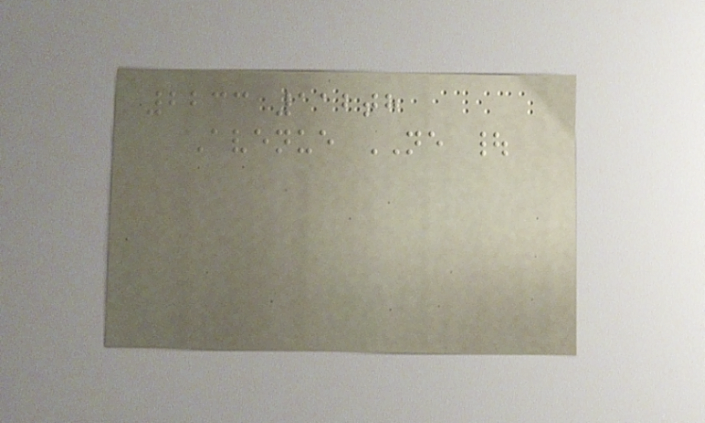2233 112th
Avenue NE |
